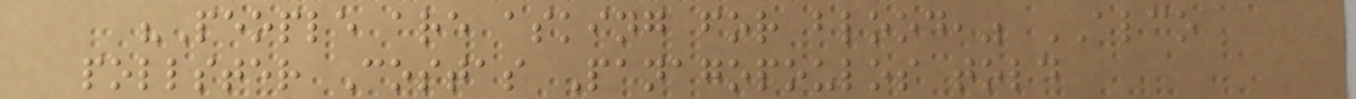"People are asking for blood," ALCO
pollster Costas Panagopoulos told
